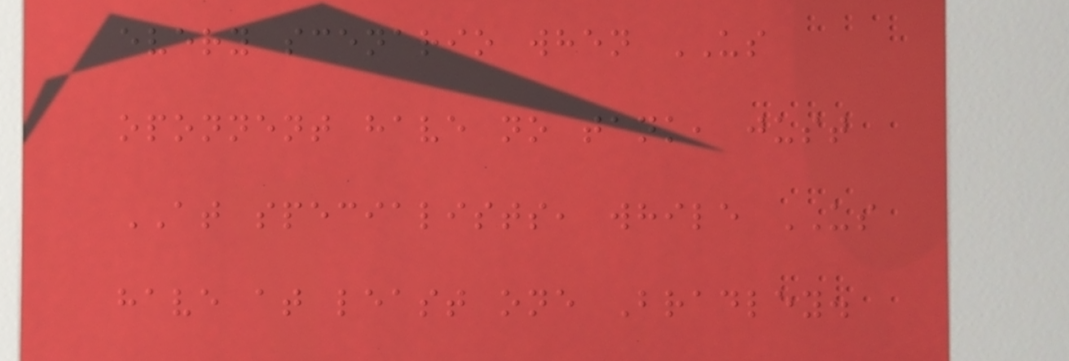every scenario when US
oponnent have no tank, just
AT specialists, while US
have at least one Bradley.
